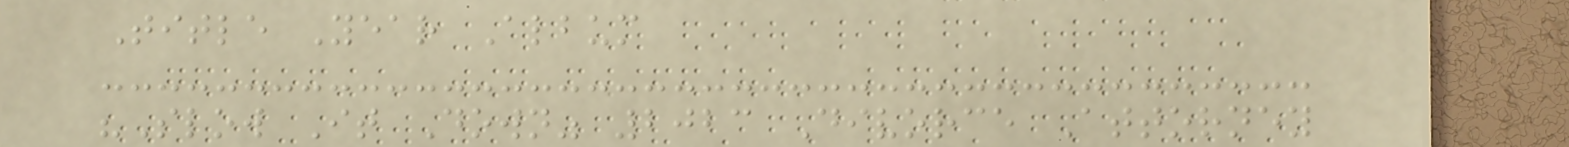Title Year Album
"Slow It Down" 2023 Divorce Attorney
